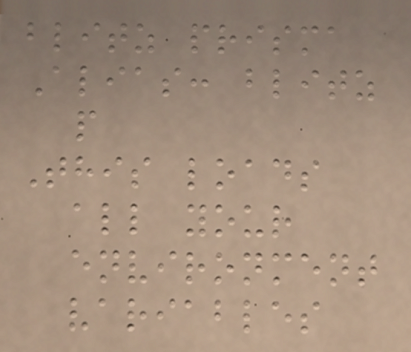blitz prisma
Alias: blitz
p
This loads
all your
environment
variables
